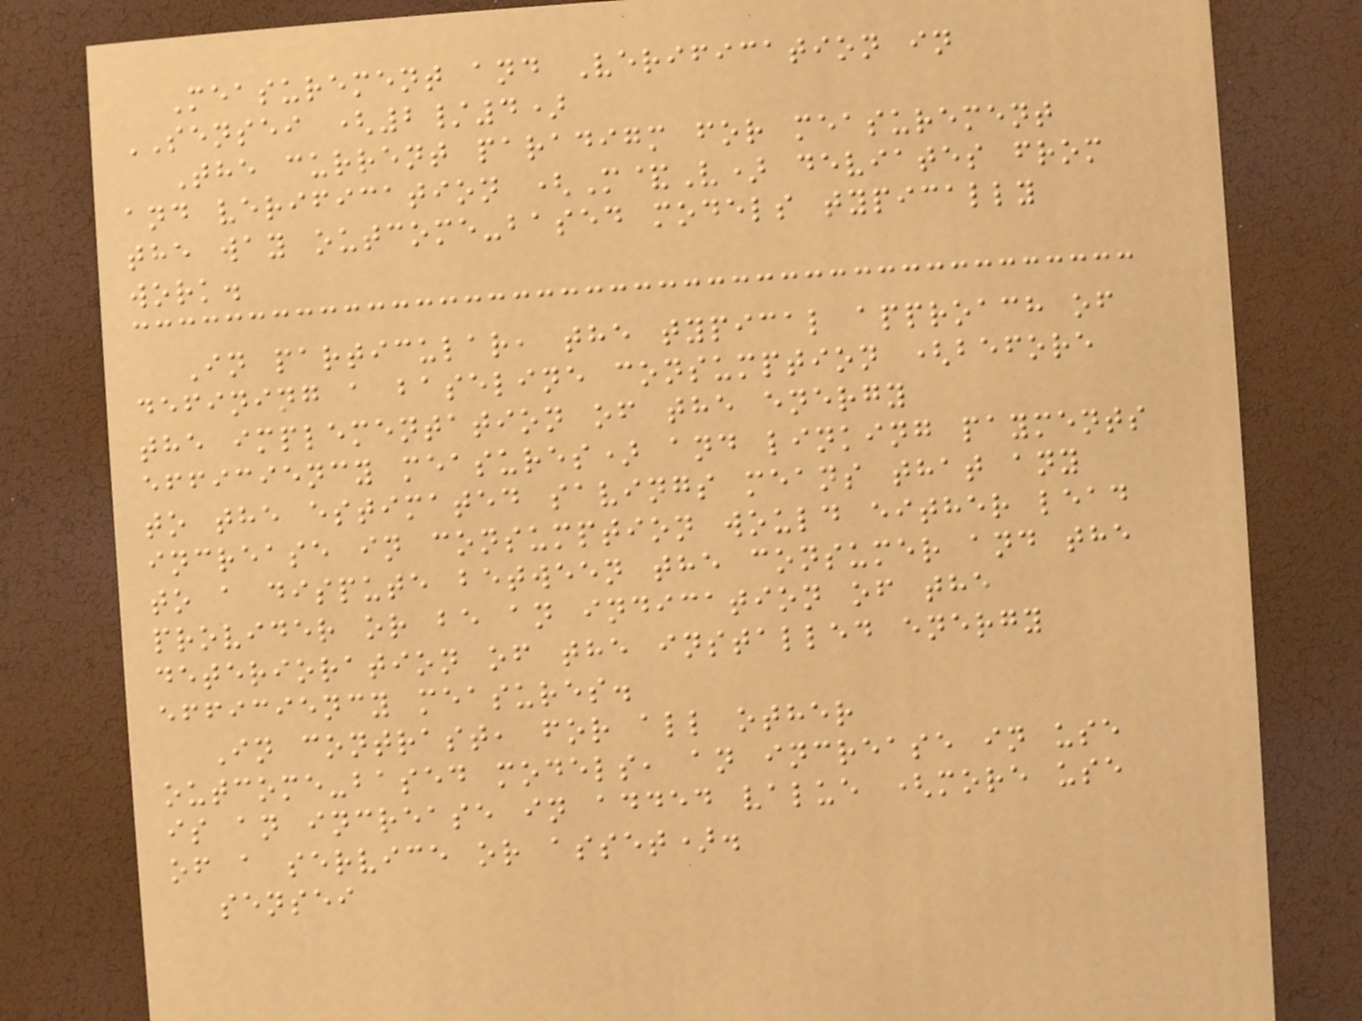Measurement and Verification in
SENSEI (2/4)
The current paradigm for measurement
and verification (M&V) deviates from
the way outcome-based models typically
work.
In particular, the typical approach of
defining a baseline consumption (before
the implementation of the energy
efficiency measures) and linking payments
to the estimated savings means that any
increase in consumption would either lead
to a dispute between the consumer and the
provider or be an indication of the
deterioration of the installed energy
efficiency measures.
In contrast, for all other
outcome-based models, an increase in use
is an increase in added value (more use
of a service or asset).
sensei
